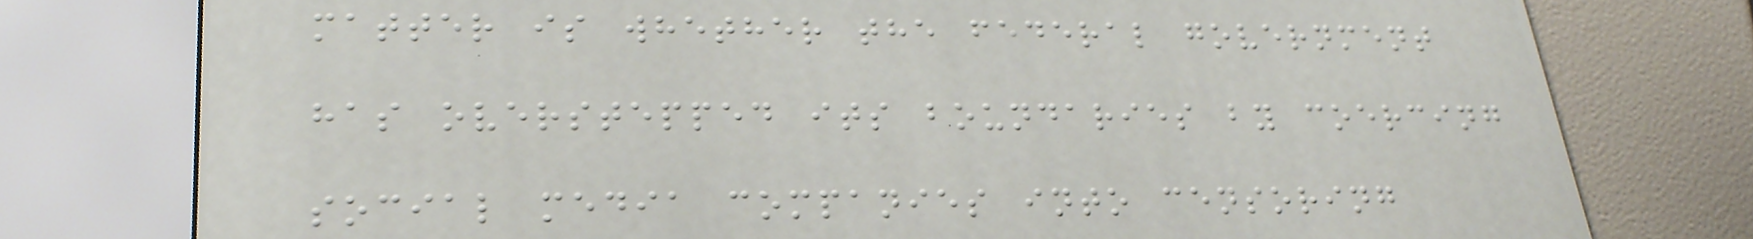matter is whether the federal government
has overstepped its boundaries by coercing
social media companies into censoring
